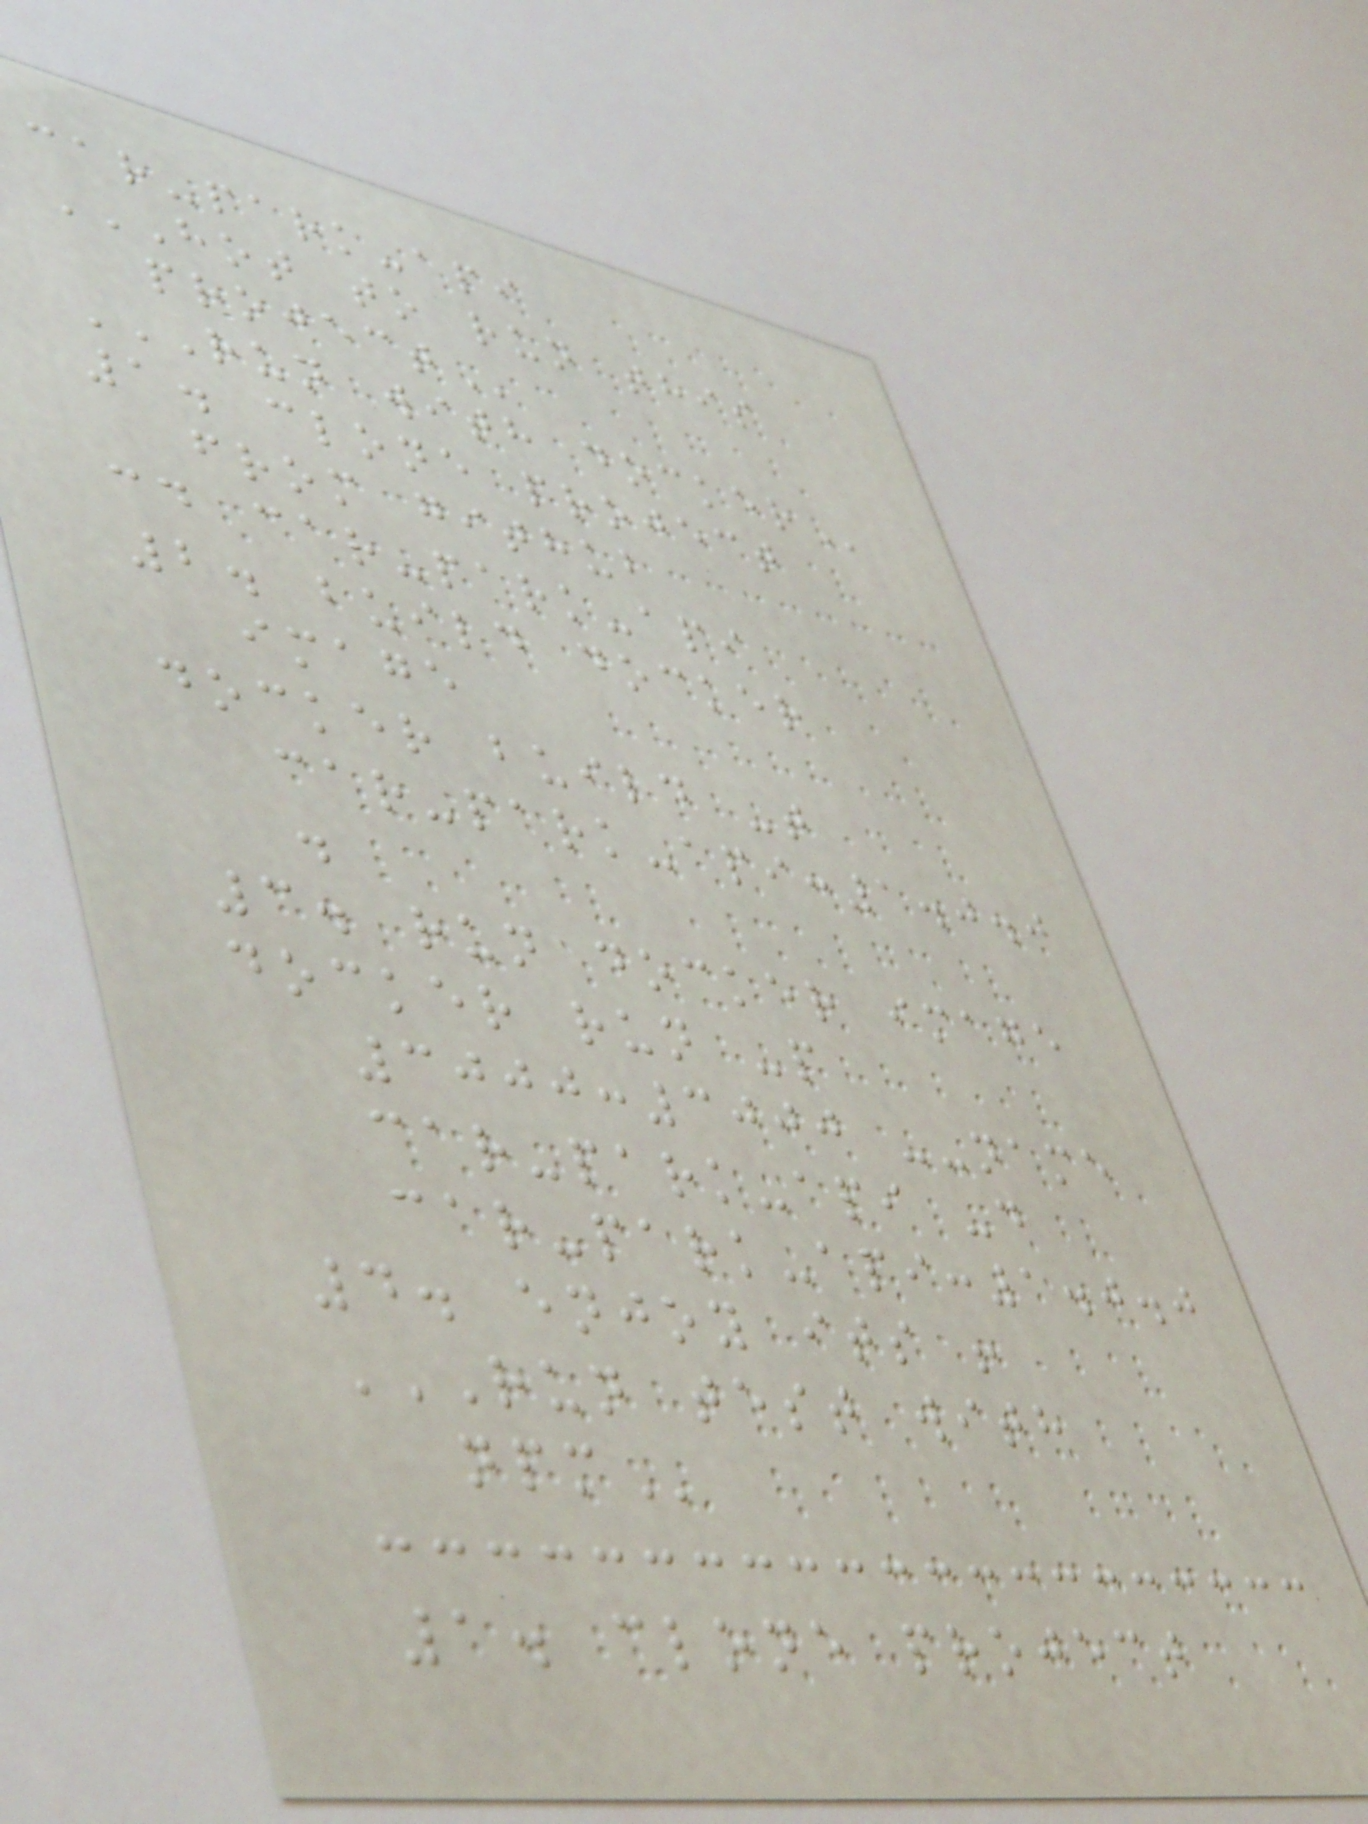car-park-api
HOT TO RUN THIS
PROJECT
RUN WITH DOCKER
1. clone project
from github
cd car-park-api
2. build docker
image
docker build -t
car-park-api:1.0.0
.
3. run docker image
docker run -p
3000:3000 --name
car-park-api -d
car-park-api:1.0.0
4. enjoy its !
RUN TEST WITH
NPM
1. clone project
